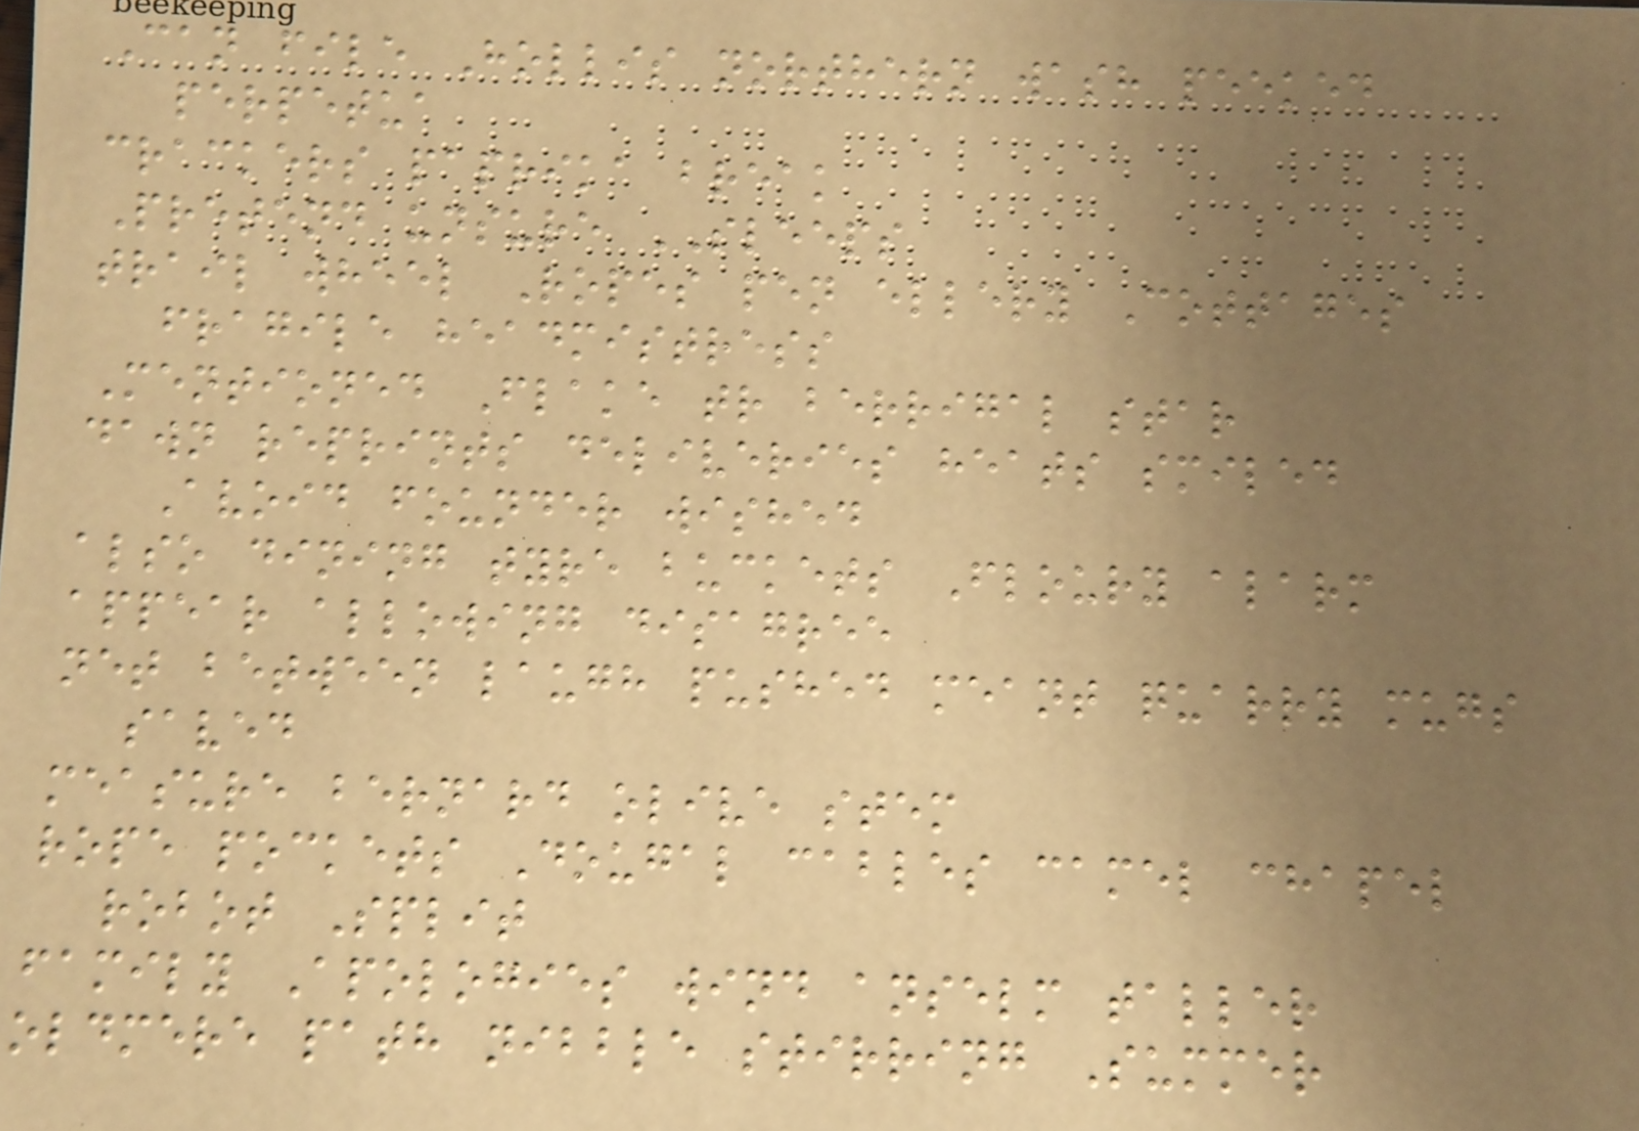Can file Hollis northern wash peeked
perpetua
crackers paprika break
Pretend unsure SLEEPS
trail wheel Ropes pen ellery Cottages
fragile headmistress
Mentioned Flake tr berrigal star
dawn reprints deliveries heats smiled
Avoid founder wished
also dining tyre buckets Floury alarm
appear allowing disagree
net between laugh pushed meant quarry mugs
saved
measure bernard olive stem
rope pockets Dougal cables camel chapel
robot Split
family Apologies wind anselm taller
oldmere path nibble stirring Summer
